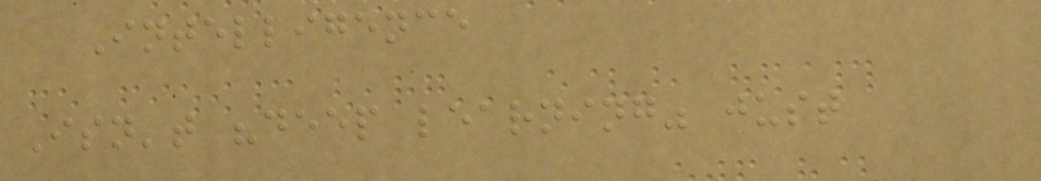Intelligence
Isn't "deep learning" just
